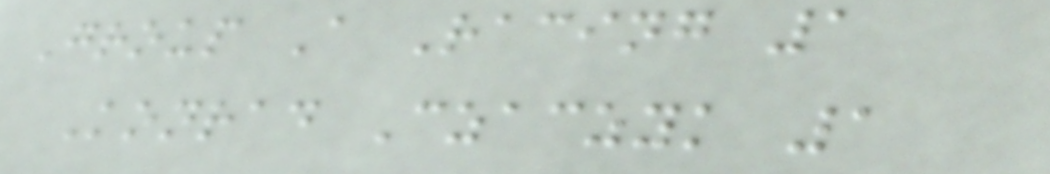Group A Racing 1
Konrad Czaczyk 1
